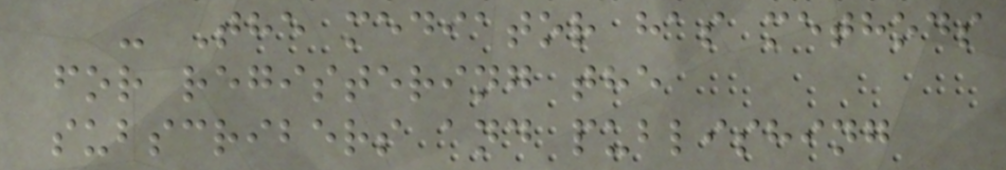- The mediator has methods
for registering the
subscribers and publishing
